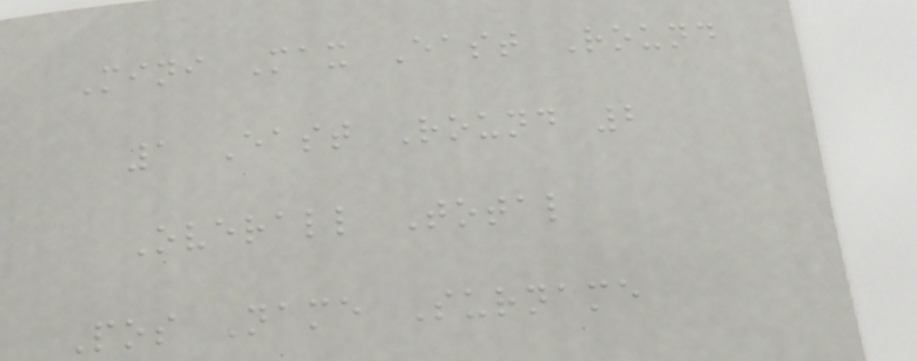Mini Max East Round
1 East Round 2
Overall Total
Pos Name Surname
